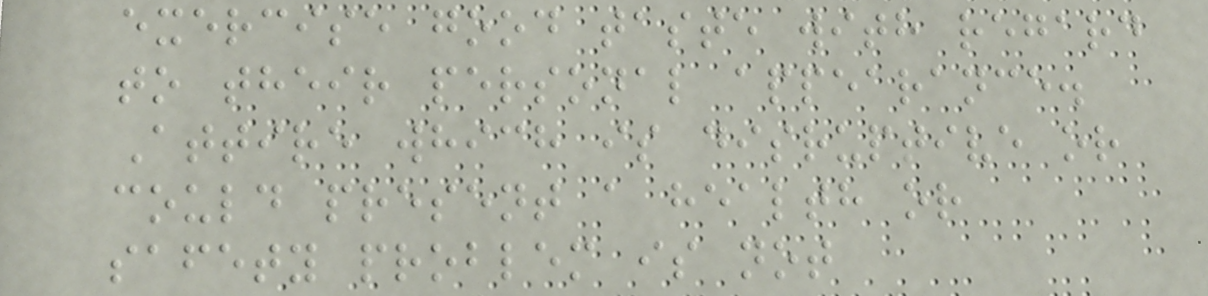exercise good taste with regard
to their personal appearance.
Attire which is disruptive or
could present a health or
safety problem is not
